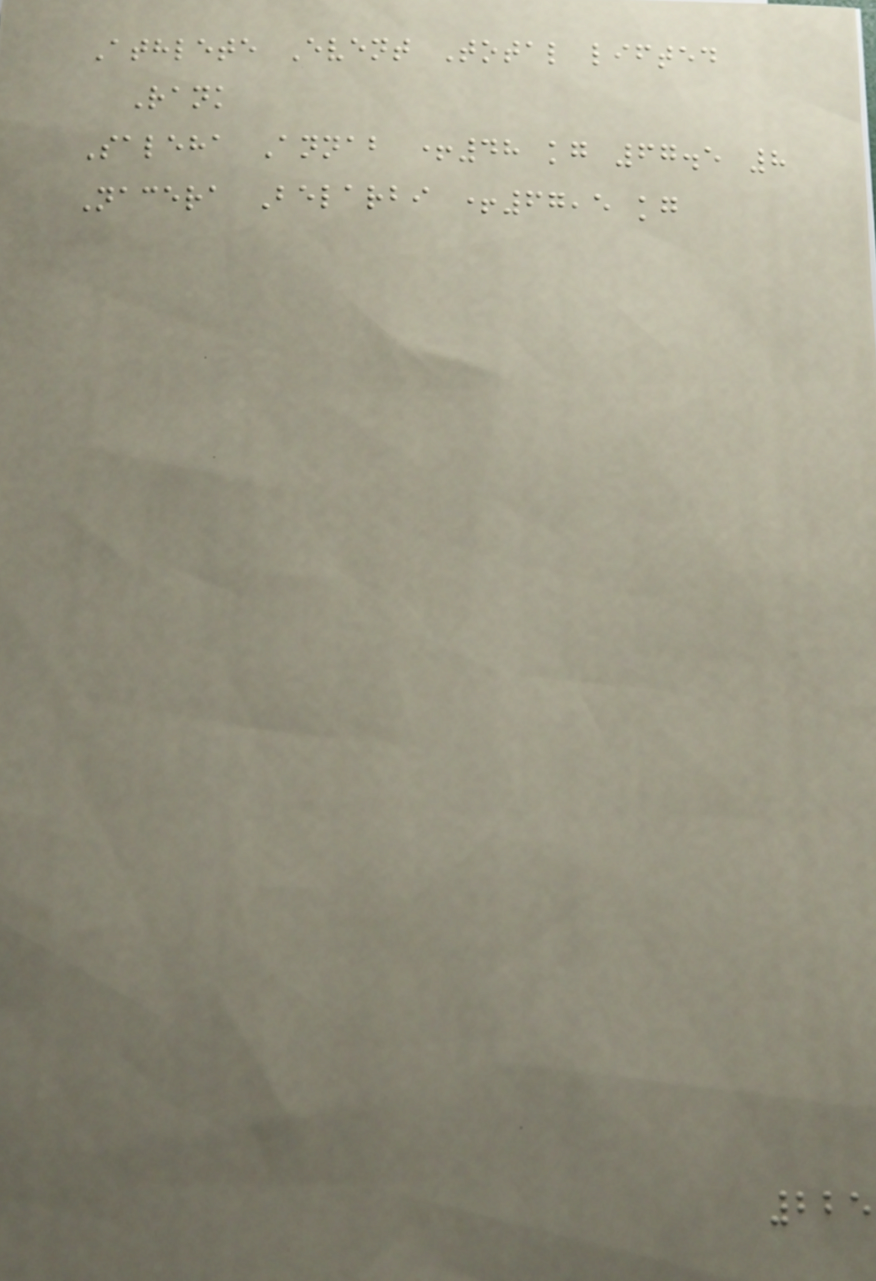Athlete Event Total lifted
Rank
Saleha Annab +48 kg 67.5 8
Nacera Belarbi +67,5 kg
225
